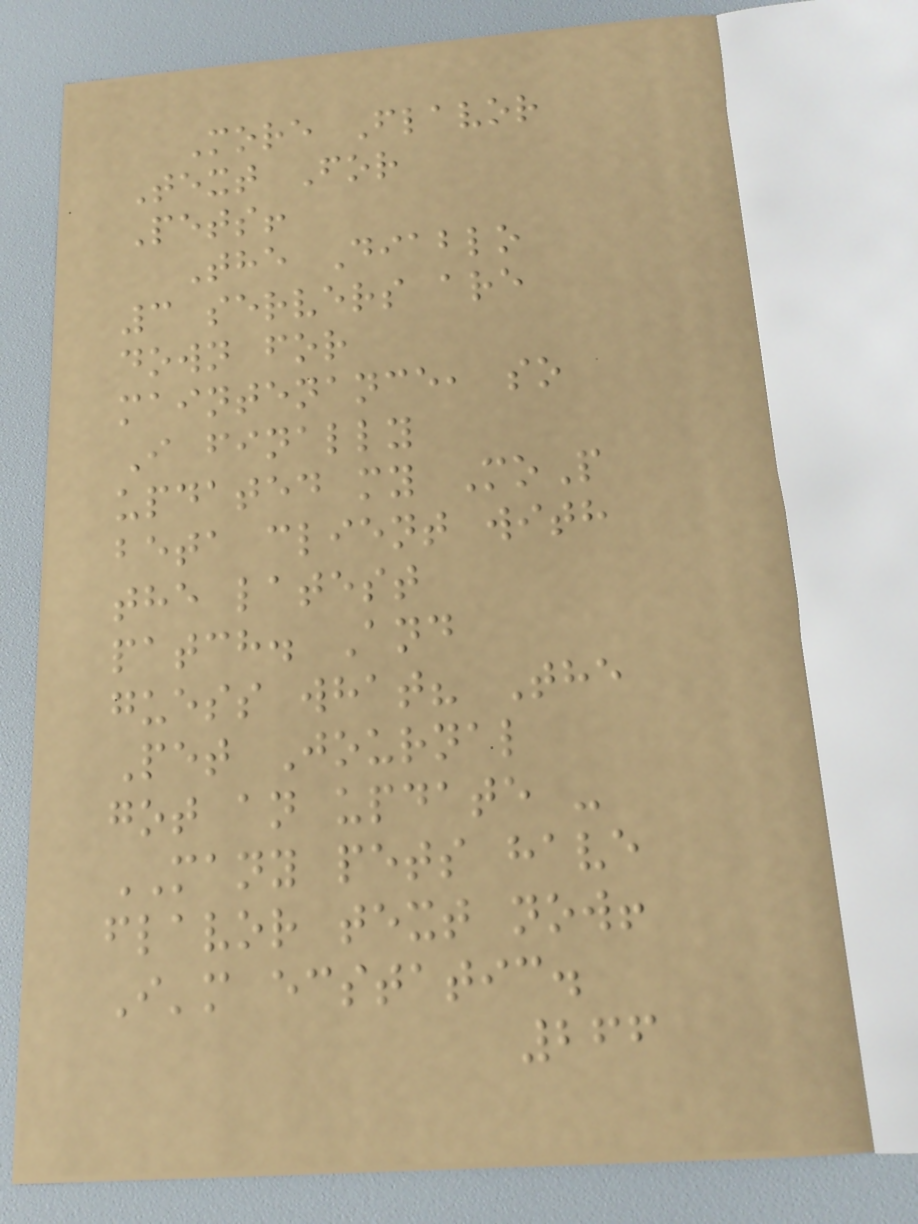More Flavor
Text For
Pets!
The Diablo
3 servers are
down for
maintenance, so
I finally
updated my MoP
beta client with
the latest
patch. And
guess what? The
Pet Journal
got an update -
MANY pets have
flavor text now!
I'm ecstatic.
266
